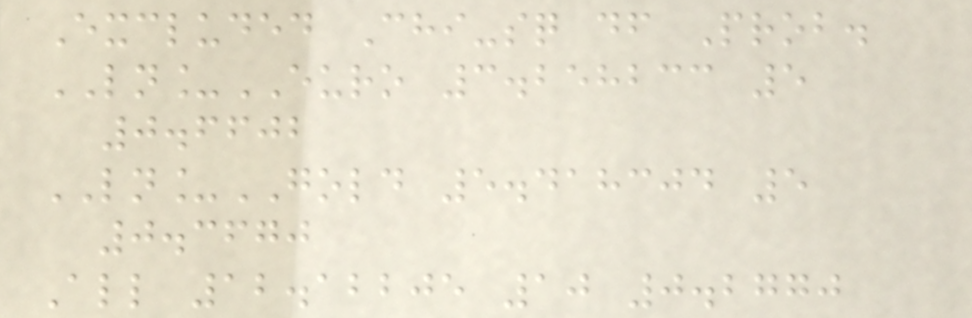Excluded Chi-sq df Prob.
LN_EURO 3.258233 5
0.6602
LN_GOLD 5.418304 5
0.3670
All 12.12205 10 0.2770
